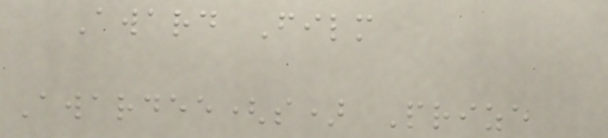Award Film
Awardee(s) Prize
